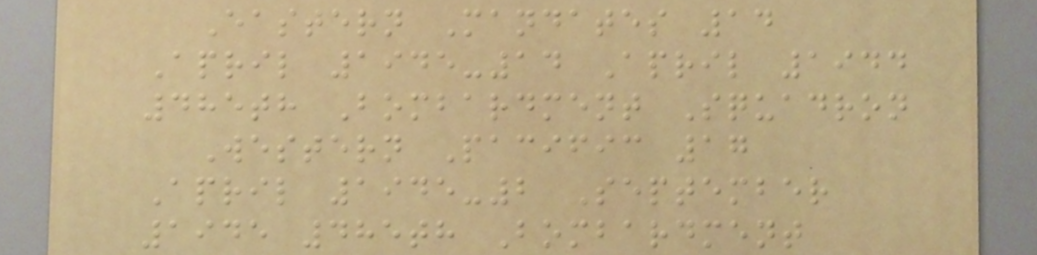Eastern Mandates 14
April 1945-14 April 1944
485th Bombardment Squadron
Western Pacific 17
April 1945-2 September
1945 485th Bombardment
